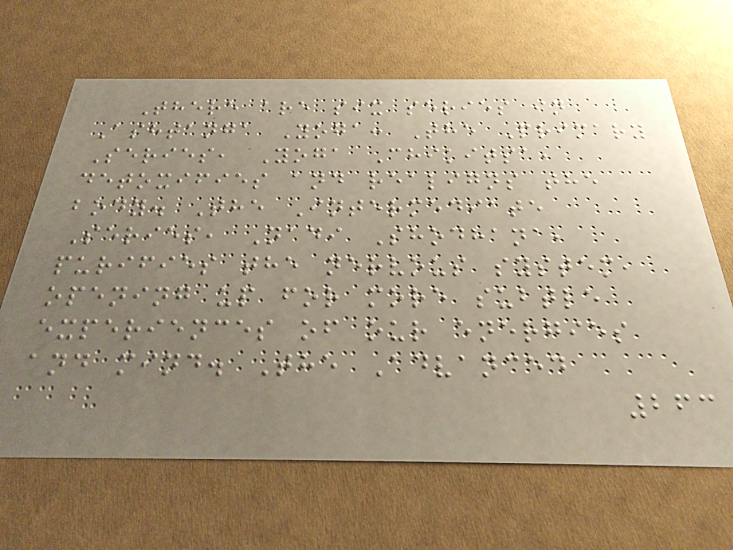There are six series in
Ashtanga Yoga: The Primary
Series, Yoga Chikitsa,
detoxifies and realigns the
body. The Intermediate
Series, Nadi Shodhana,
purifies the nervous system,
opening up for more subtle
experiences of our energies
and mind. The Advanced
263
